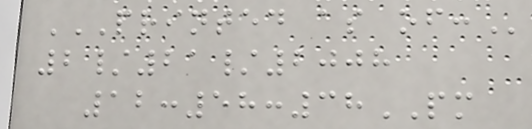PRINTED AS OF:
2/21/2008
12:58:38PM
